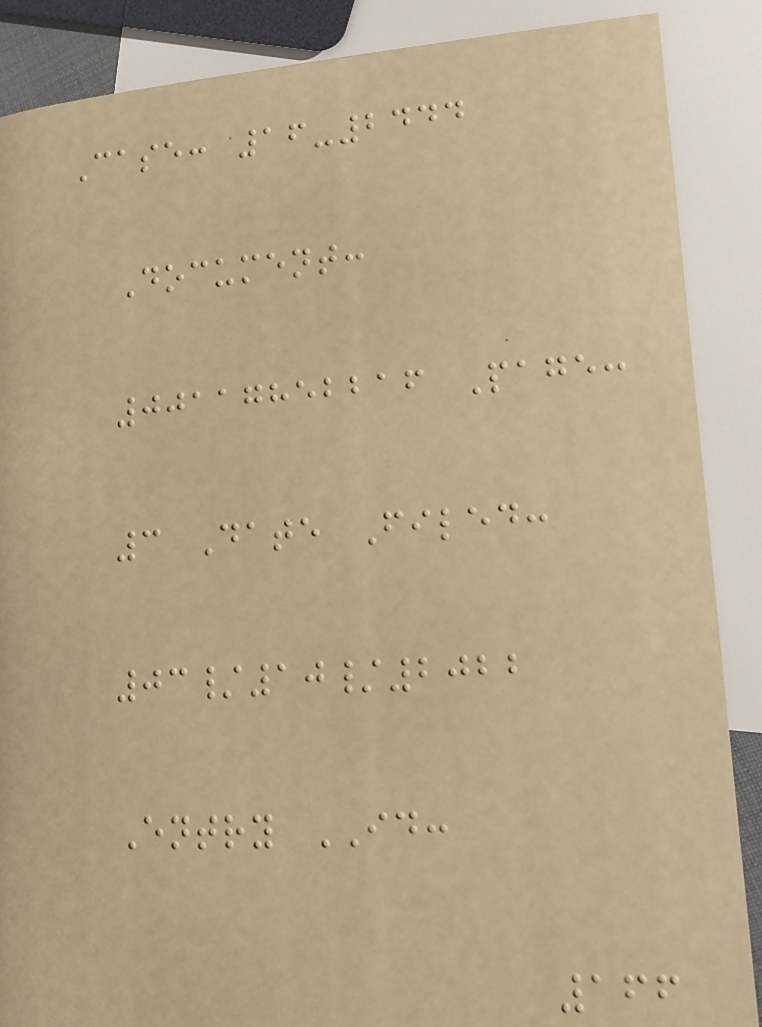Case: 16-2444
Document:
00117852216 Page:
3 Date Filed:
03/10/2022
Entry ID:
166
